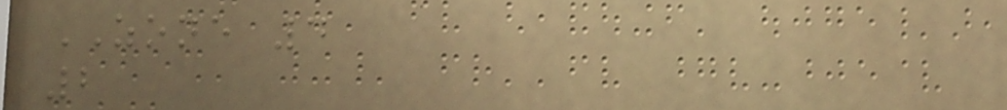ZONE 4
2
